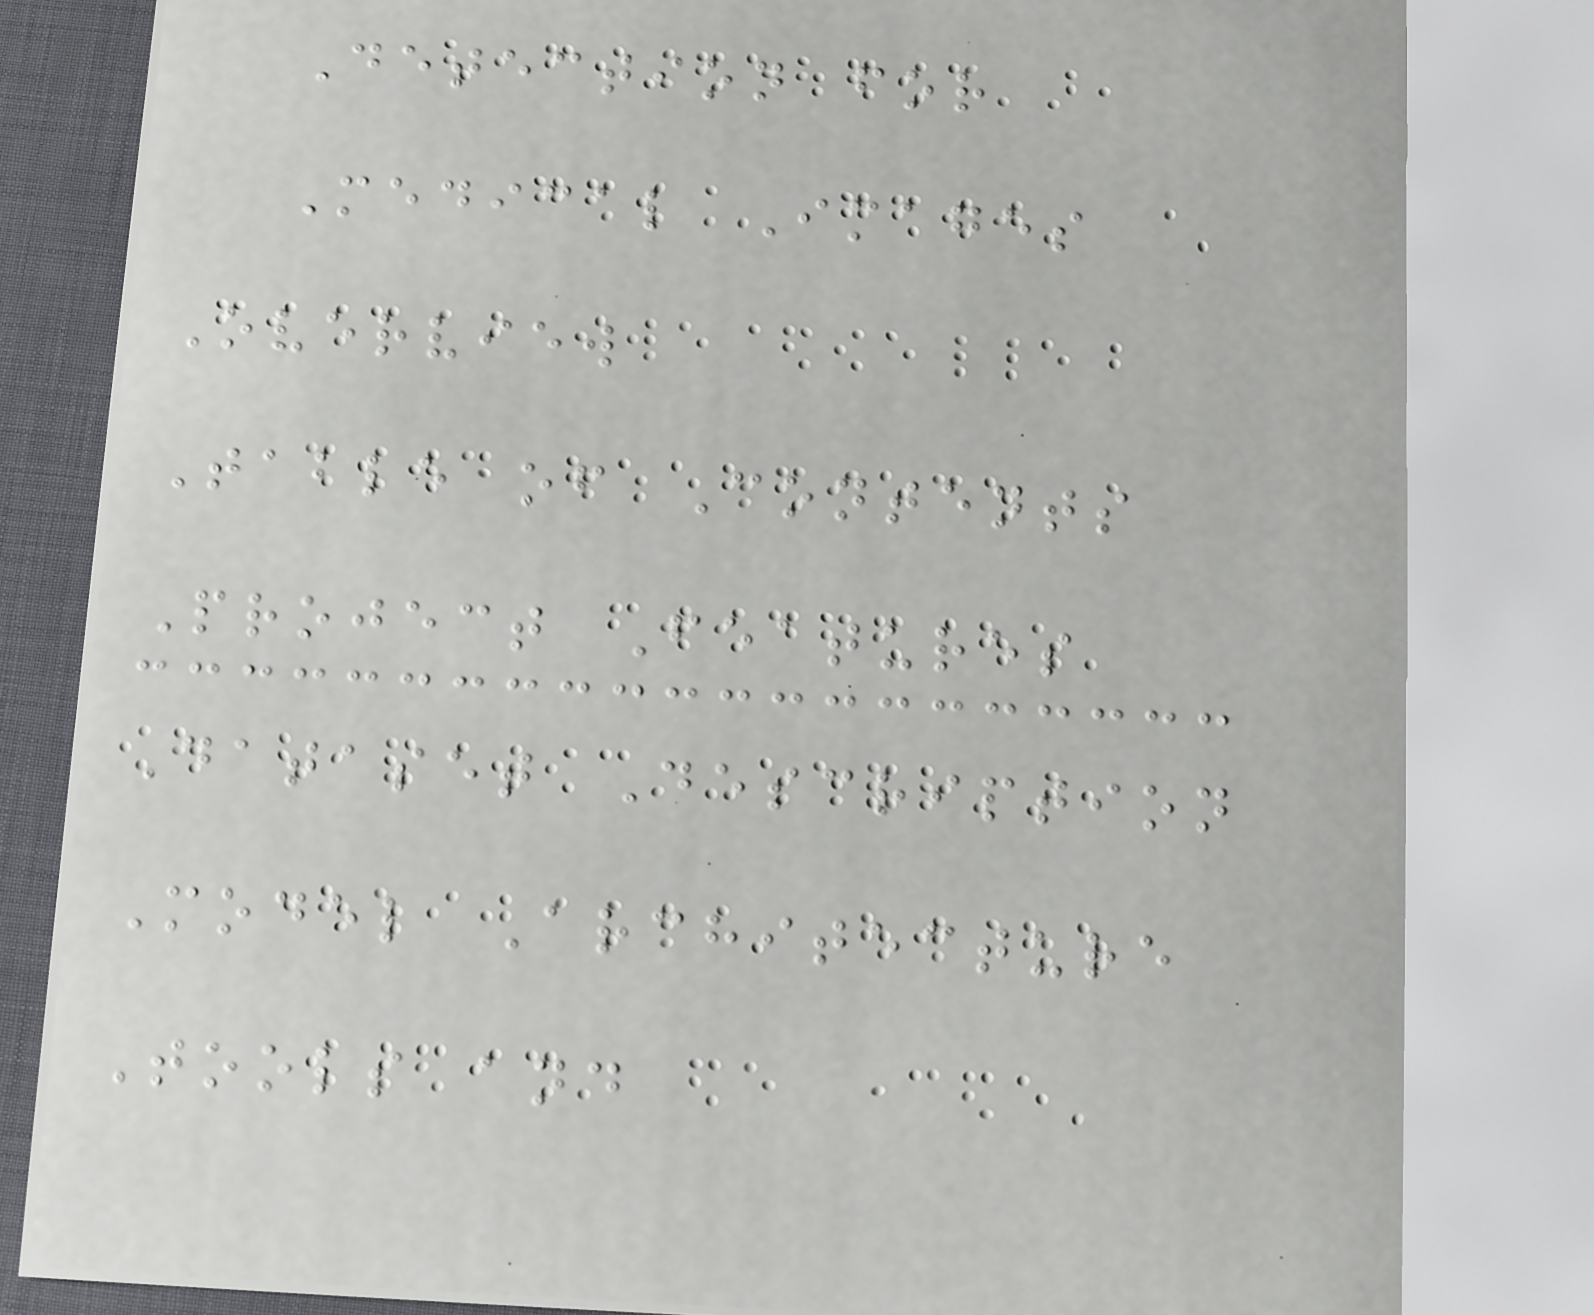Detection for
Medical Images
Overview
Table of Contents
Project Features
Dataset Description
Model Architecture
Tools and
